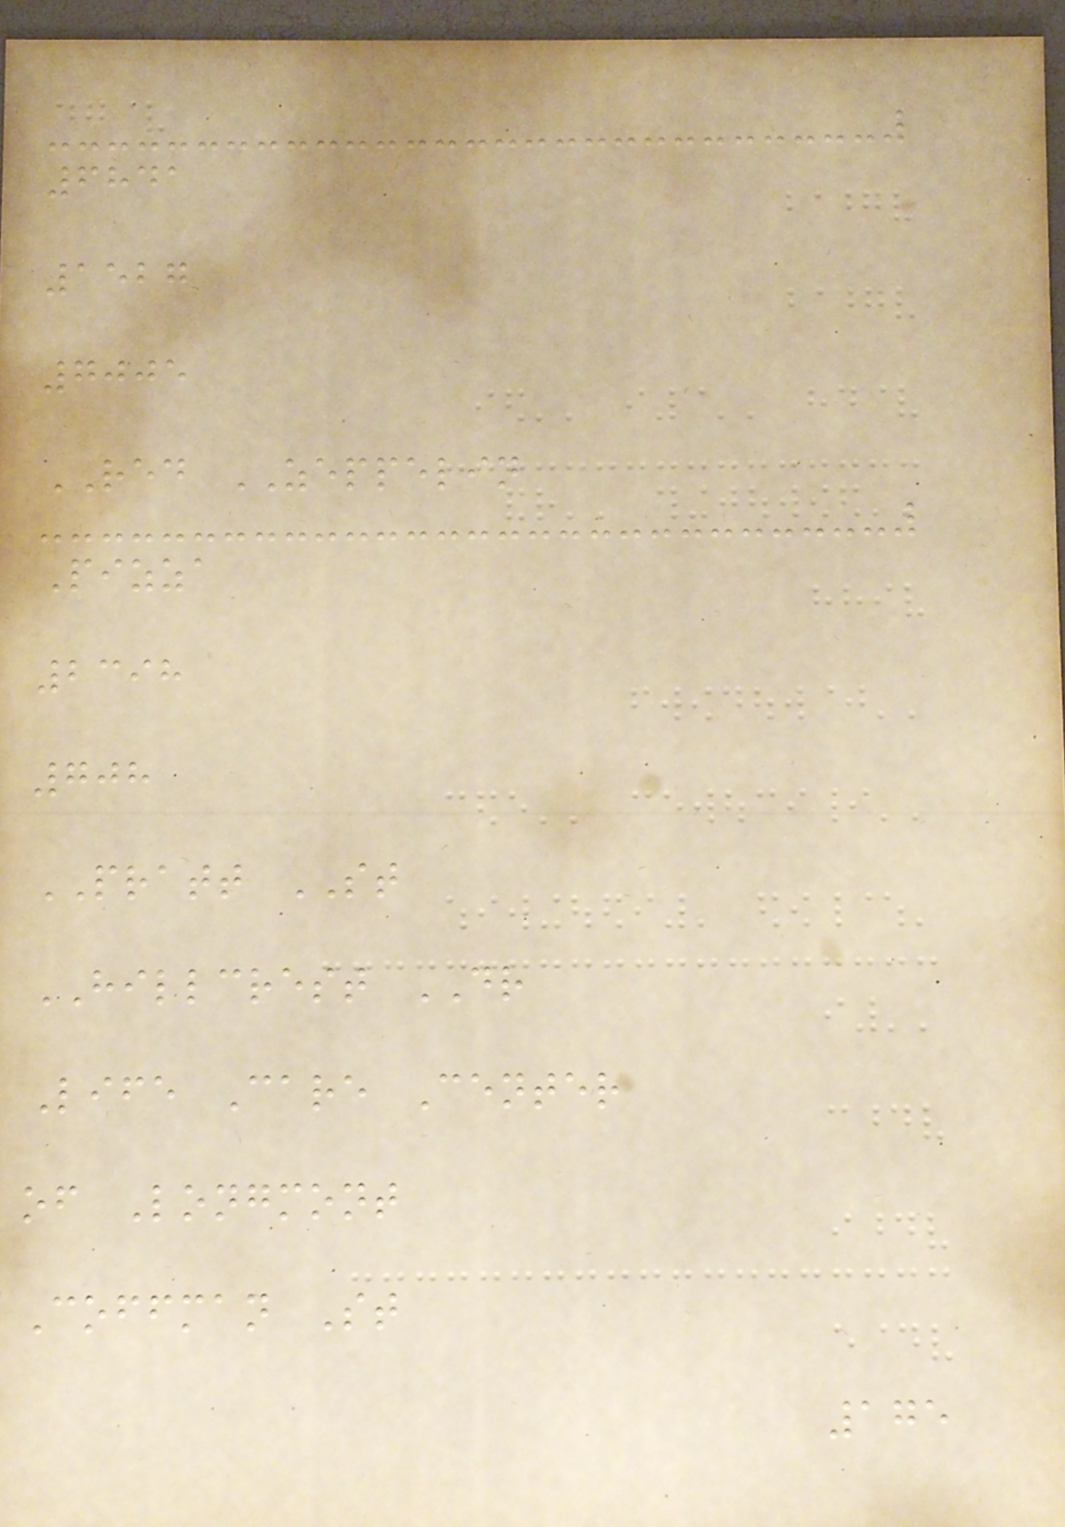6841
1527
7005
RED ZEPPELIN
Pizza
2398
708
PRATT ST
HILLCREST DR
Life Care Center
of Longmont
Coffman St
175
